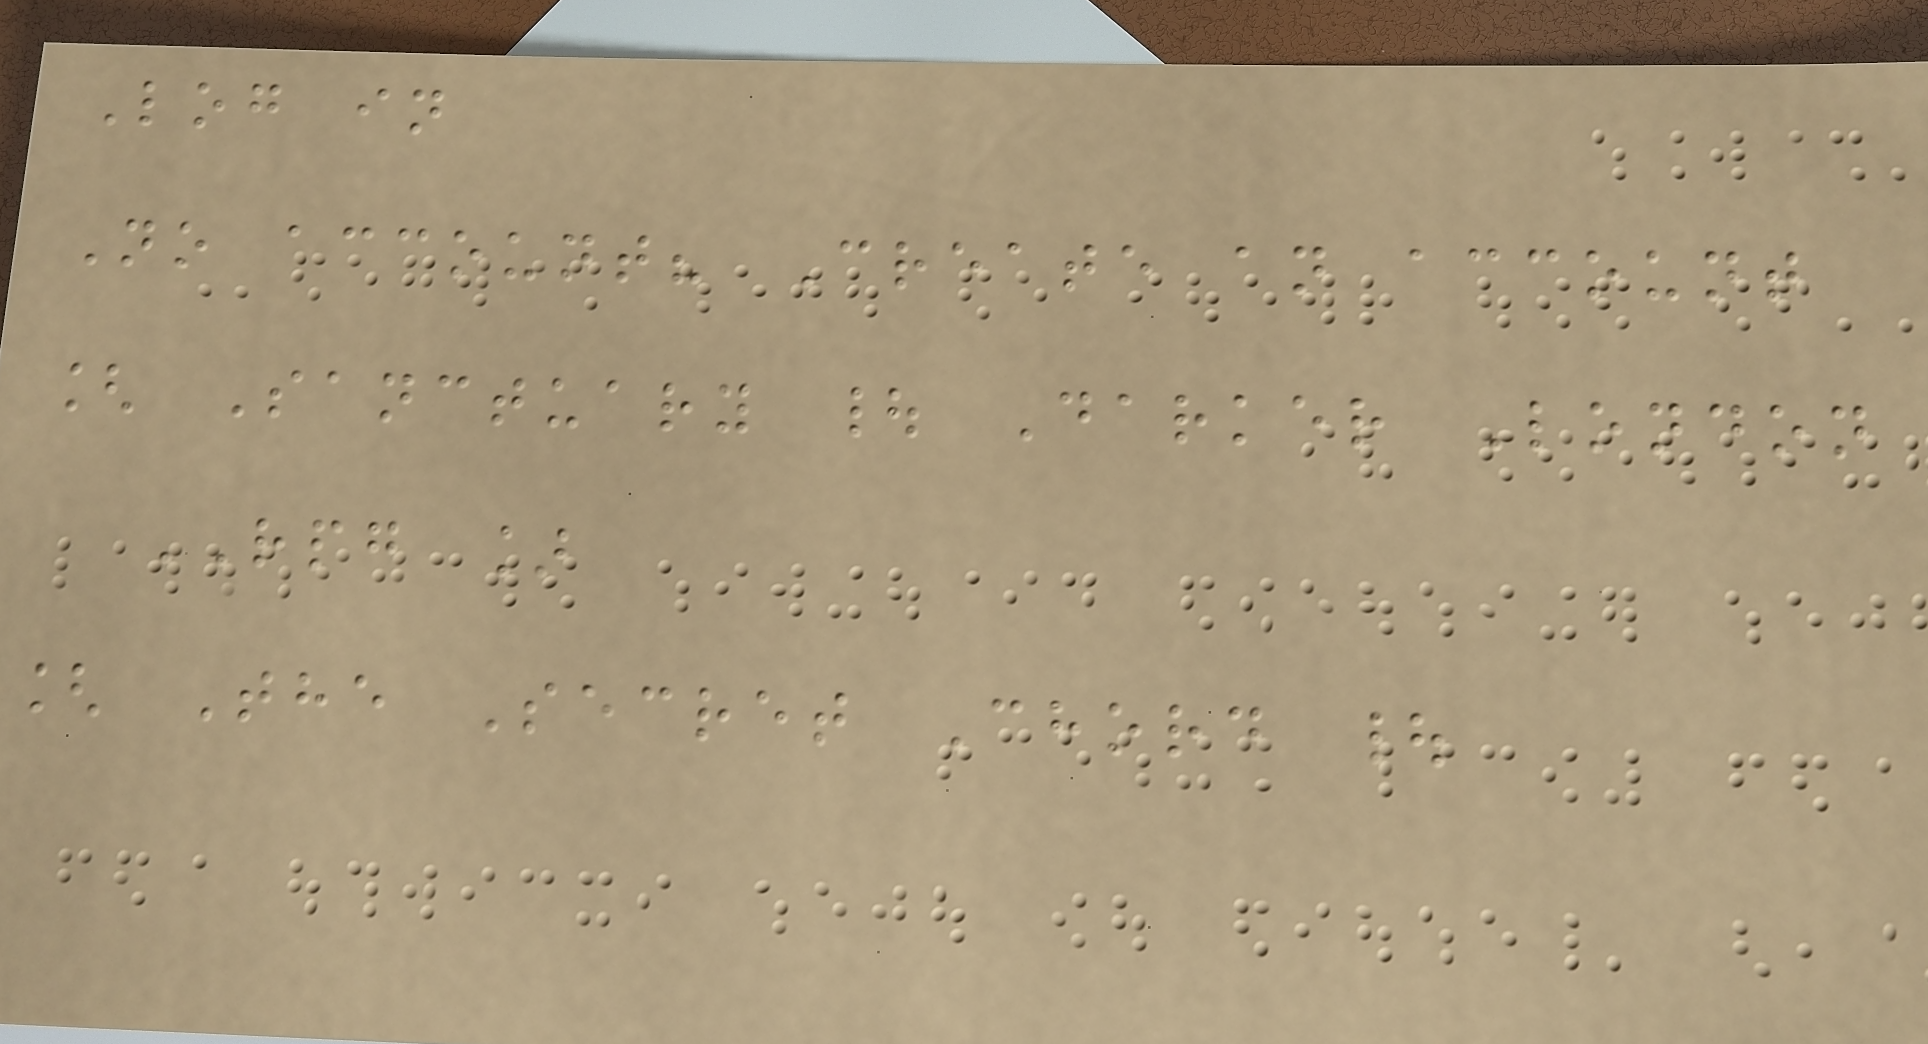Log in
No account? Create an account
[ Sanctuary | Darker London
RPG ]
[ The Secret Chord |
